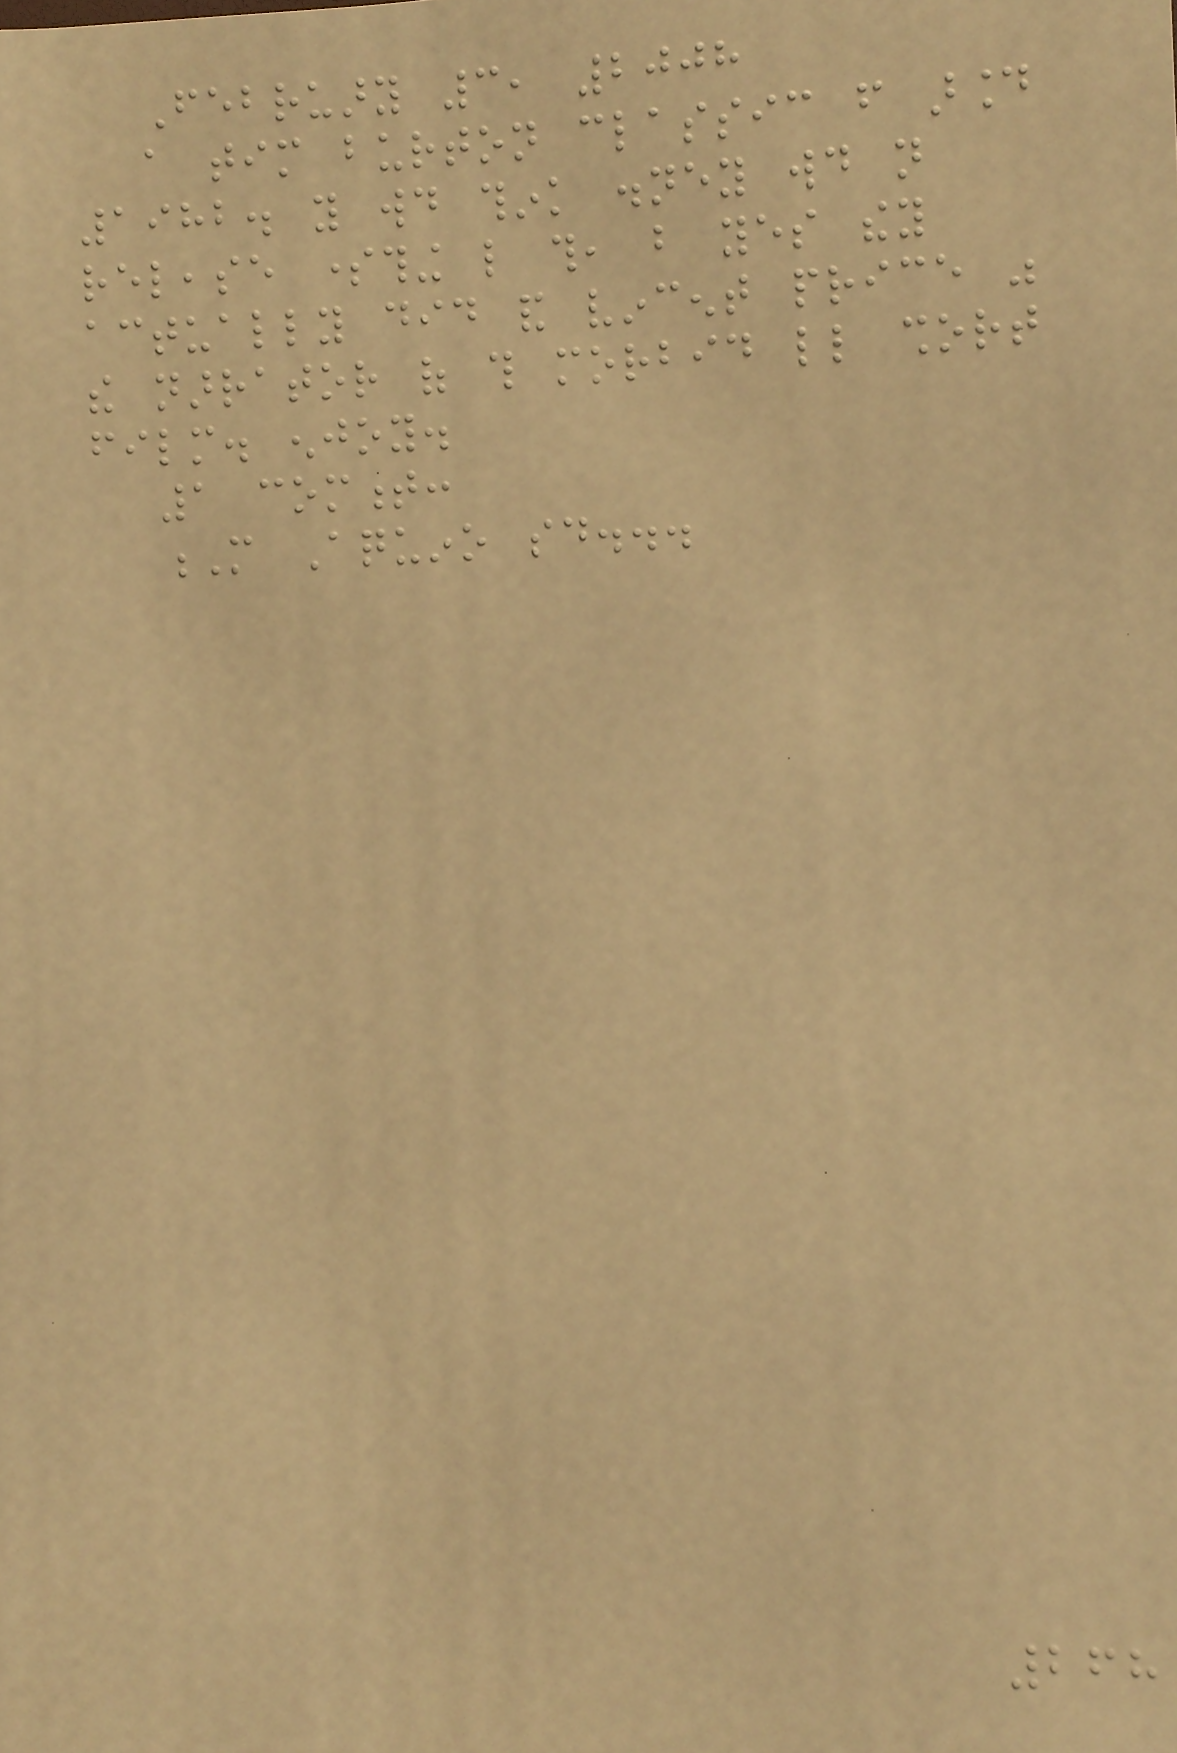February 3, 2008
a tim burton classic from around
1982. you would think disney would not
release something like this, but yes they
actually did and vincent price was
the narrator of this morbid little short
film. enjoy.
1 comment:
M Aquino said...
268
